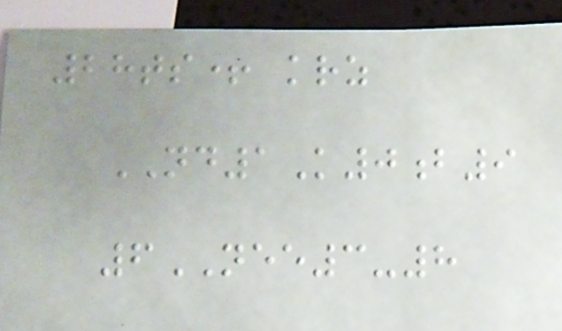28ts+ krz
ND1K0b9
6NEE3-8
